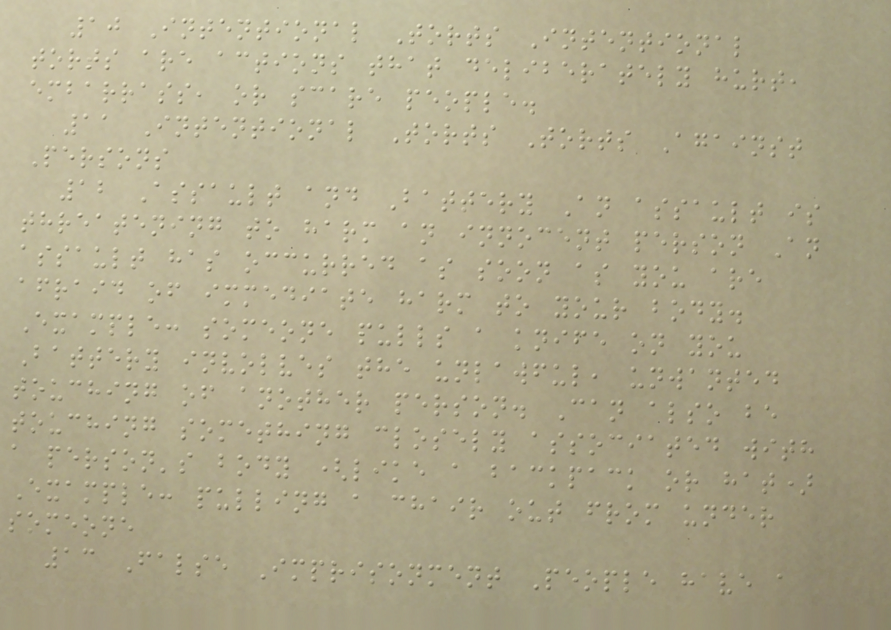10 Intentional Torts Intentional
torts are actions that deliberately hurt,
embarrass, or scare people.
11 Intentional Torts Torts Against
Persons
12 Assault and Battery An assault is
threatening to harm an innocent person An
assault has occurred as soon as you are
afraid of immediate harm to your body.
Example: someone pulls a knife on you
Battery involves the unlawful, unwanted
touching of another person. Can also be
touching something closely associated with
a person's body (like a backpack or hat)
Example: pulling a chair out from under
someone
13 False Imprisonment People have a
